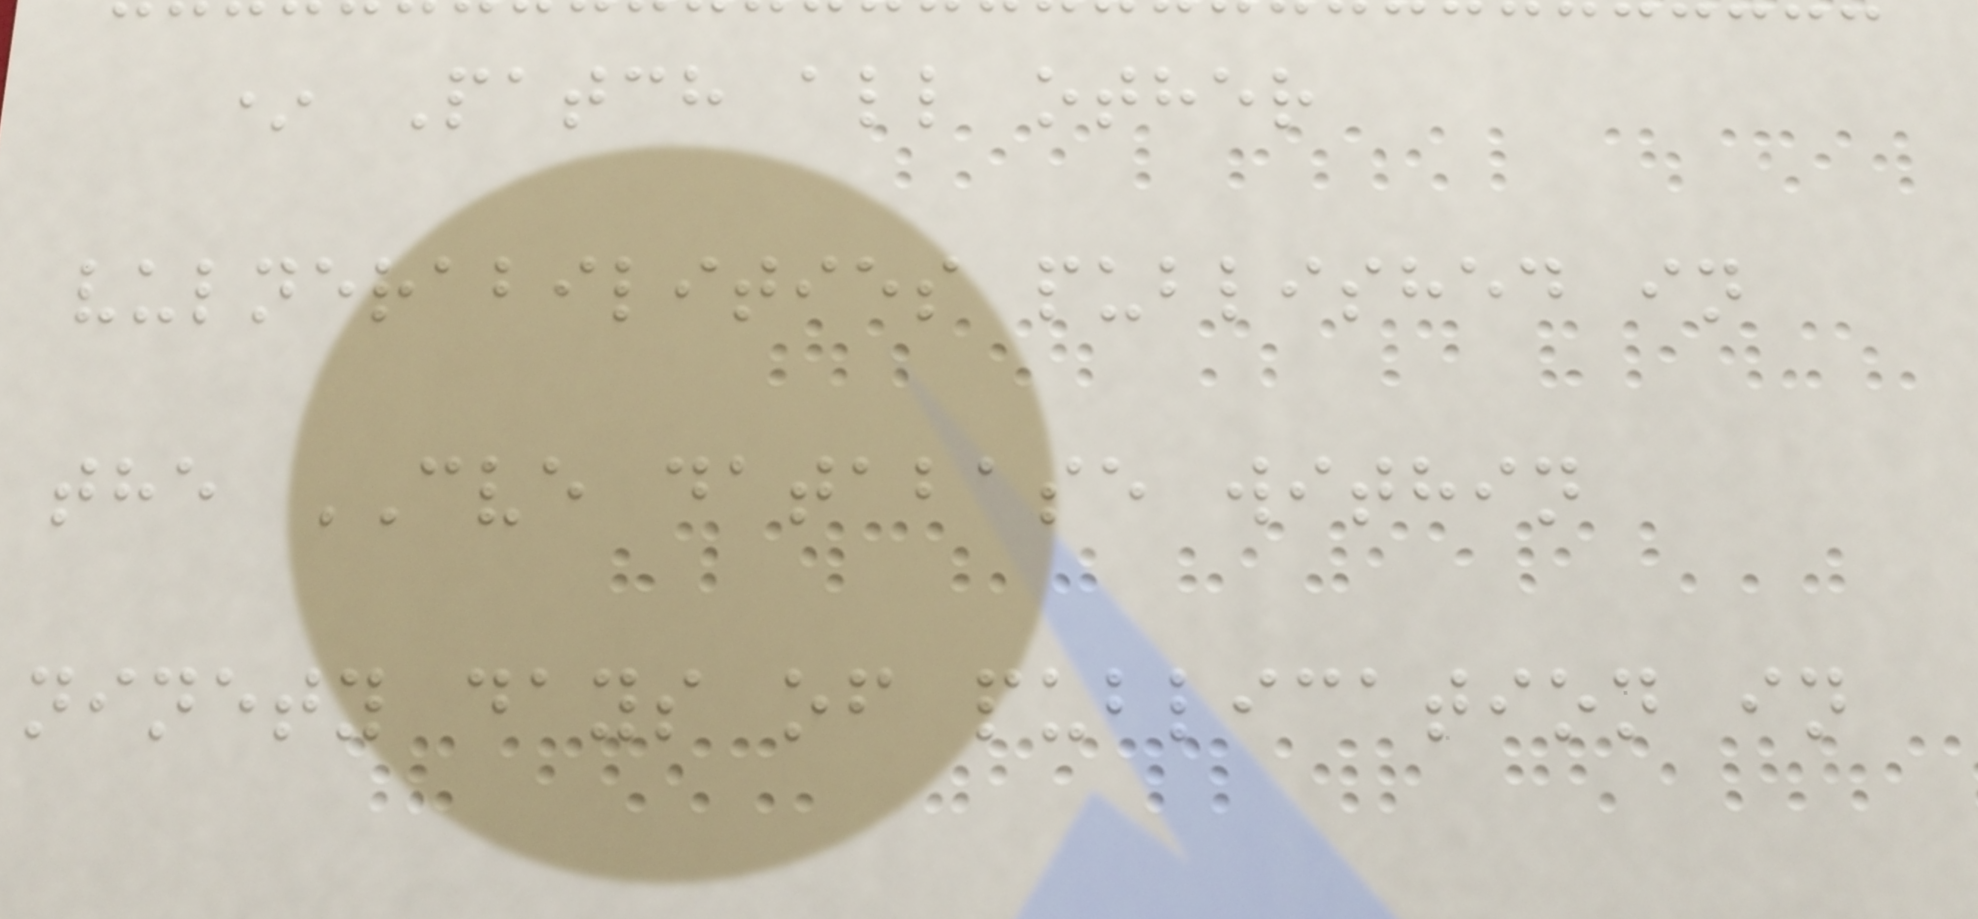* Patch all other
vulnerabilities published in
the CVE database within
ninety days of publication in
